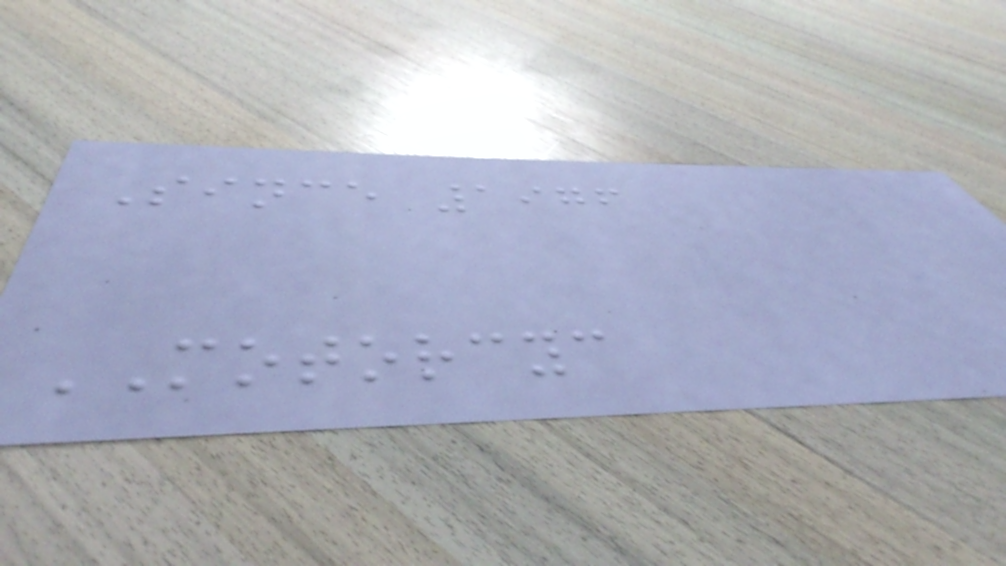Since 1976
MOTORCYC
